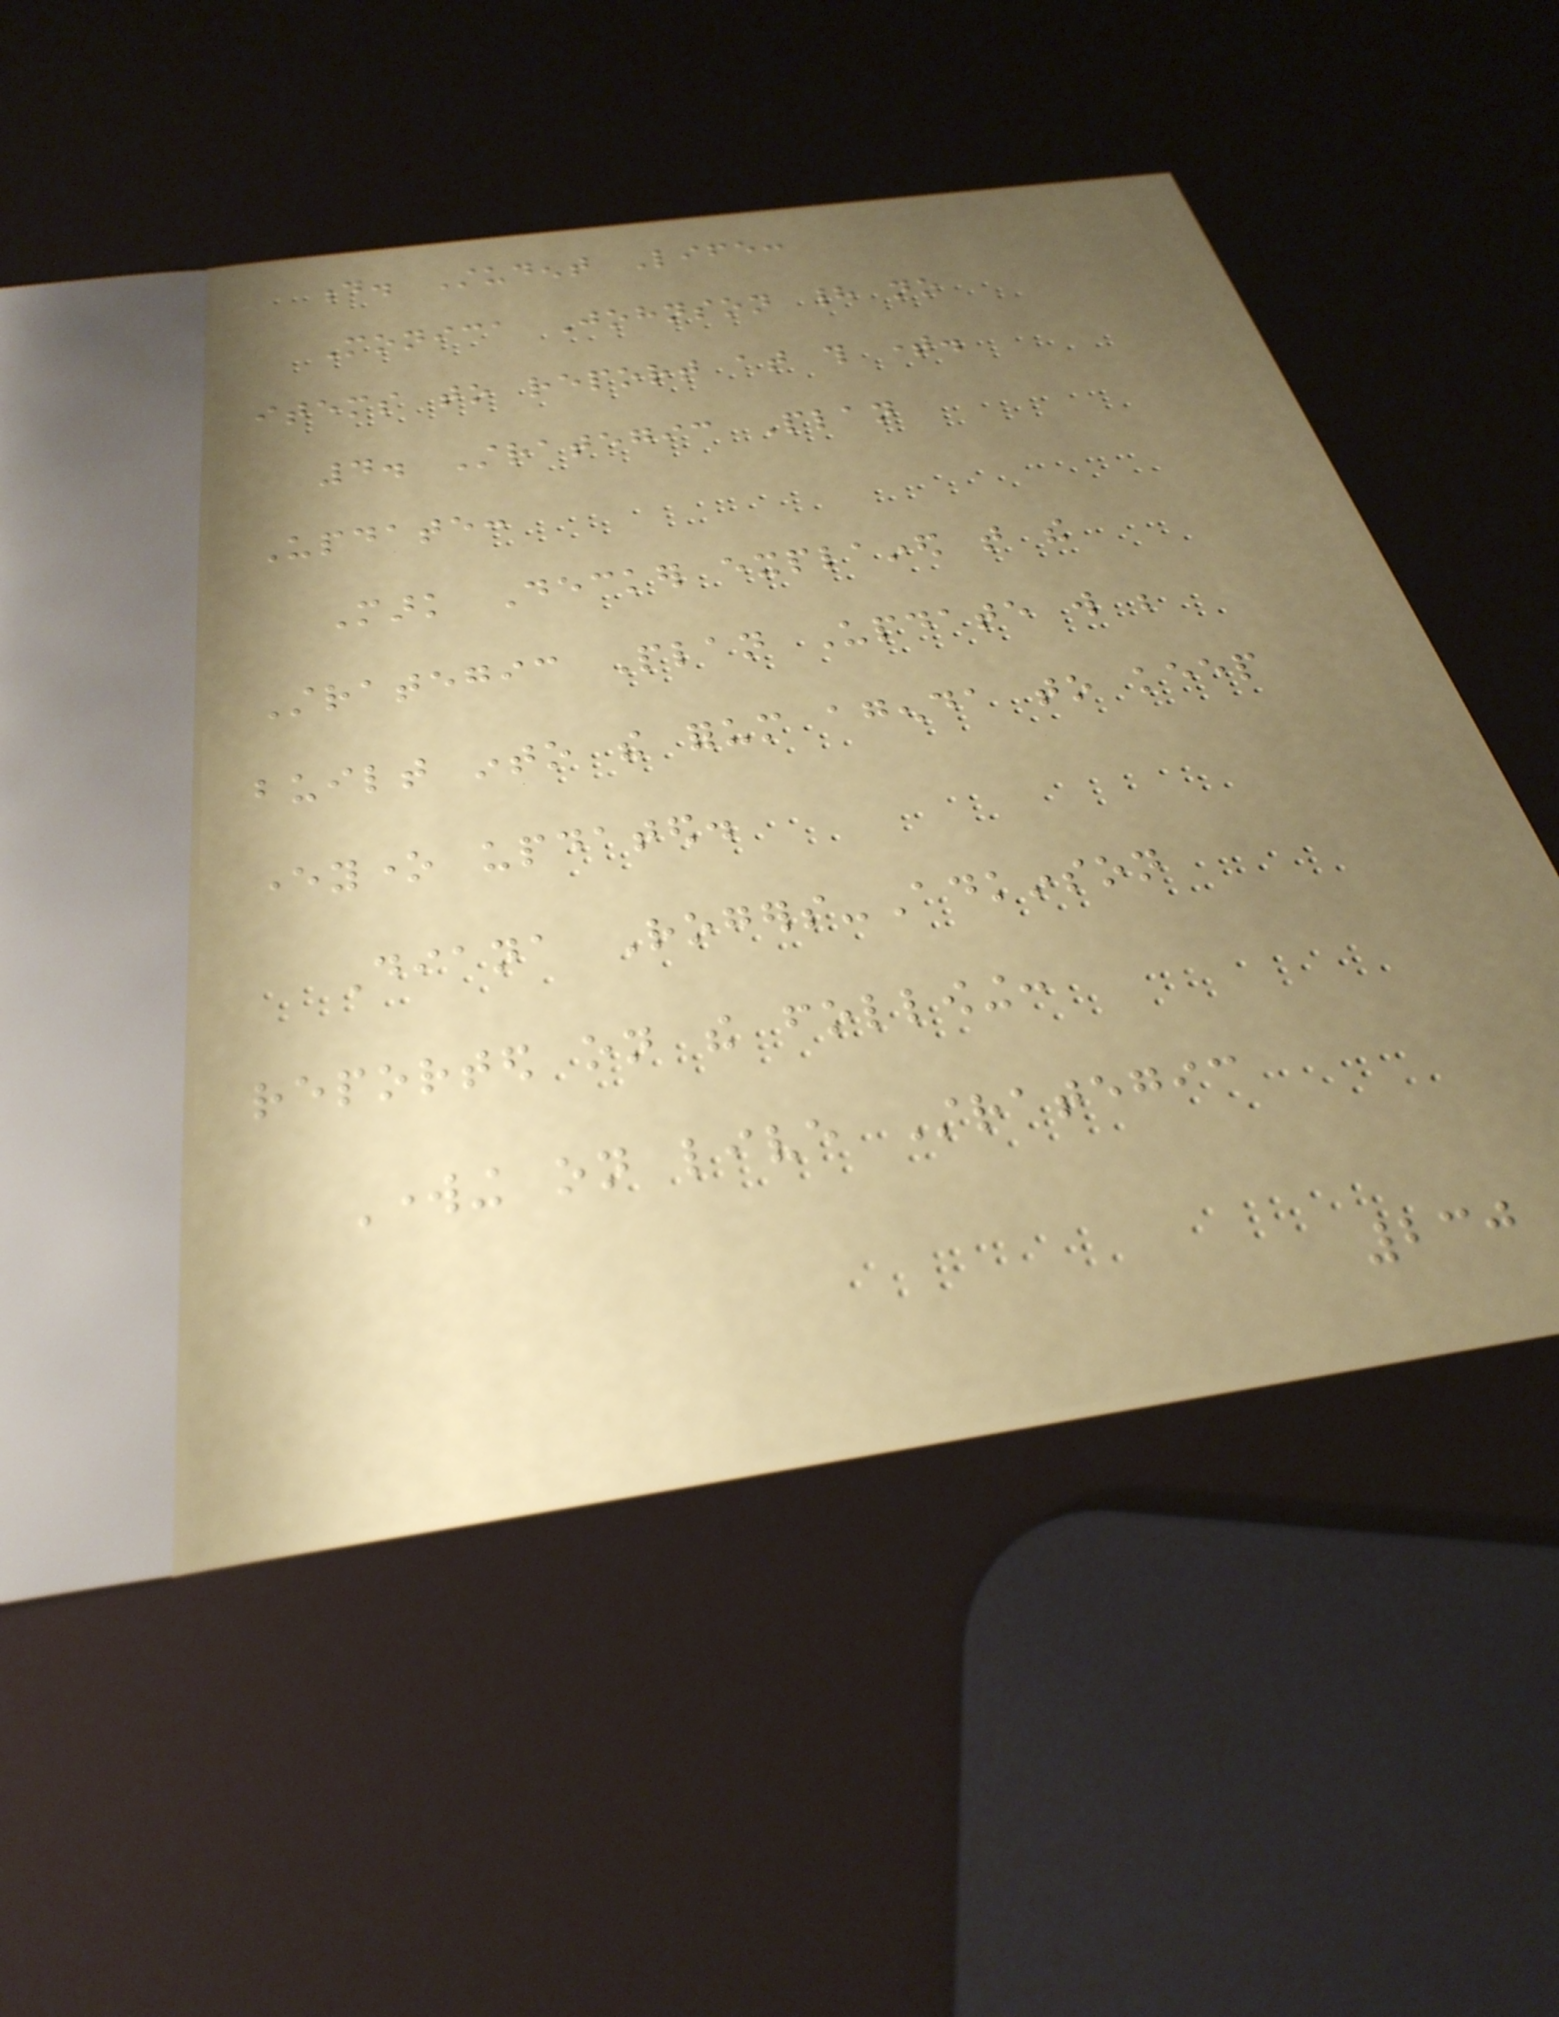d. Student Life:
Monica Johnson had no
items to report at this time.
4. Strategic Plan
Update:
Mark Decker explained that the
Strategic Plan Update will be
built into the forum agenda to keep
everyone updated.
Diana Rogers-Adkinson
reported on the following:
Working on live Strategic
230
